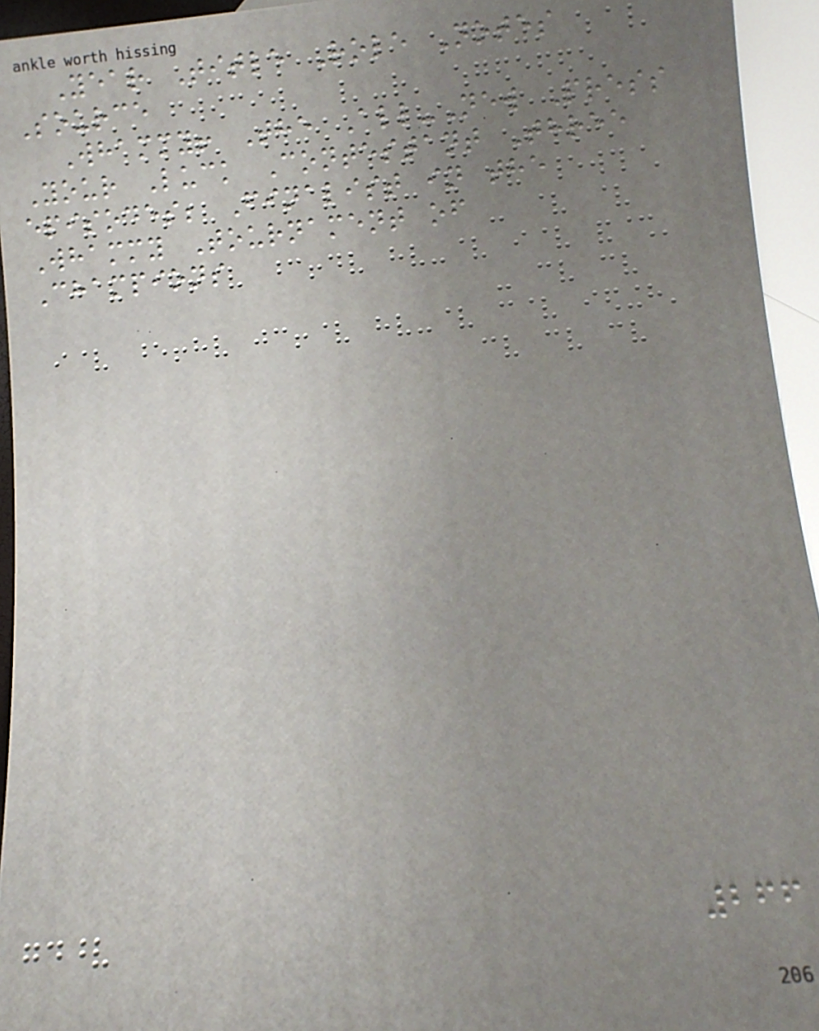Year Title Role Notes
Source
Whammy! The All-New Press
Your Luck Contestant Three
episodes; Finalist in the
Whammy Tournament of
Champions
266
